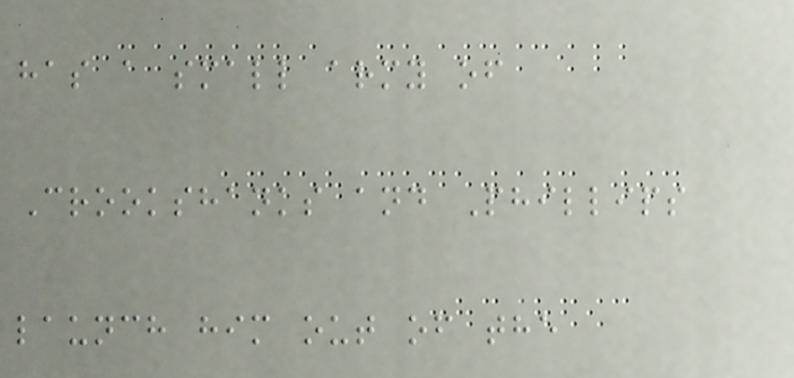has a small army of
Crookshanks and Phillips
launch him out of the
